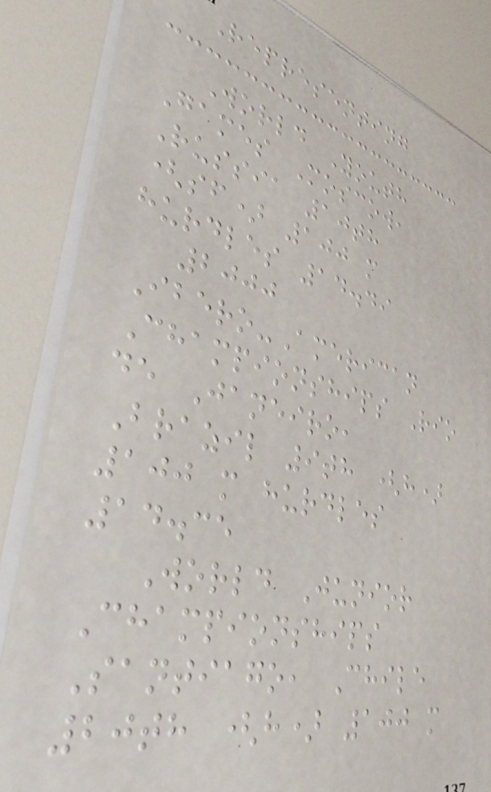Representing
World Youth
Games Moscow,
Russia 10th
(sf) 100 m
hurdles 14.49
2000
Ibero-American
Championships Rio
de Janeiro,
Brazil 9th (h)
100 m hurdles
14.35
World Junior
Championships
Santiago, Chile
20th (h) 100 m
